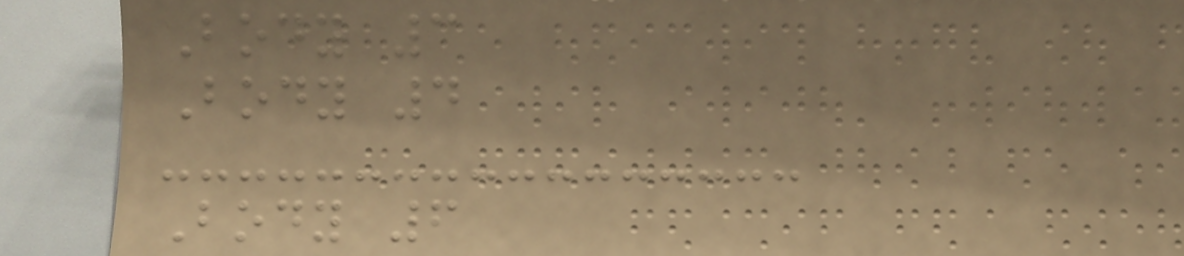Body 3
Body 4
Body 6
